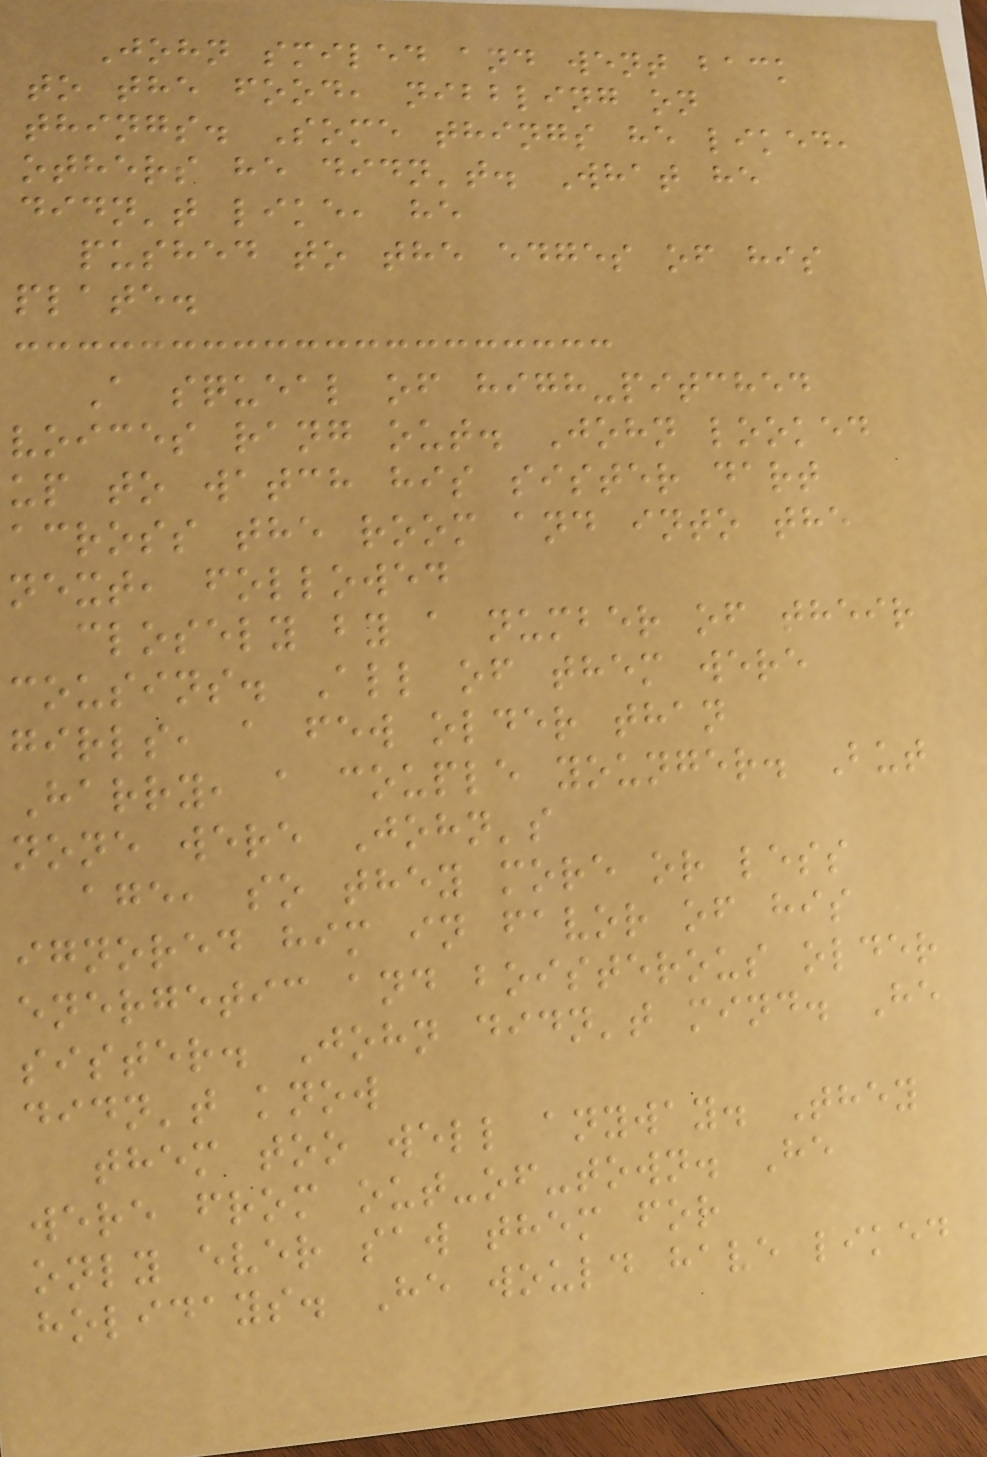John smiled and went back
to the food, nibbling on
things. Some things he liked,
others he didn't. What he
didn't like, he
pushed to the edges of his
plate.
A squeal of high-pitched
voices rang out. John looked
up to watch his sister dart
across the room and into the
next, followed
closely by a number of their
cousins. All of them were
girls, a few older than
Harry, a couple younger. But
none were John's
age, so they more or less
ignored him in favor of his
energetic and boisterous older
sister. John didn't mind. He
didn't know
them too well anyway. They
were from out-of-town. He
only ever saw them for
holidays. He would have liked
